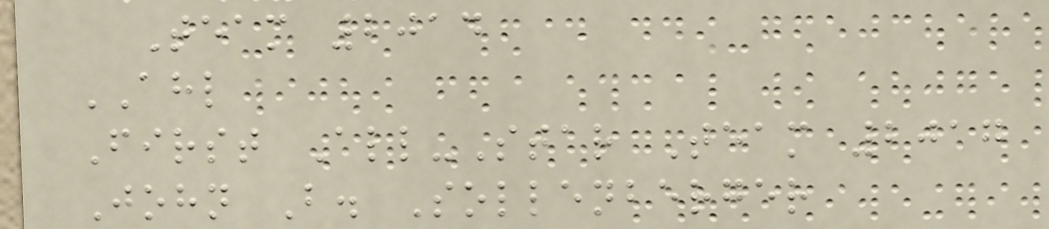Team 2014
AHL
First All-Star Team 2017
John B. Sollenberger
